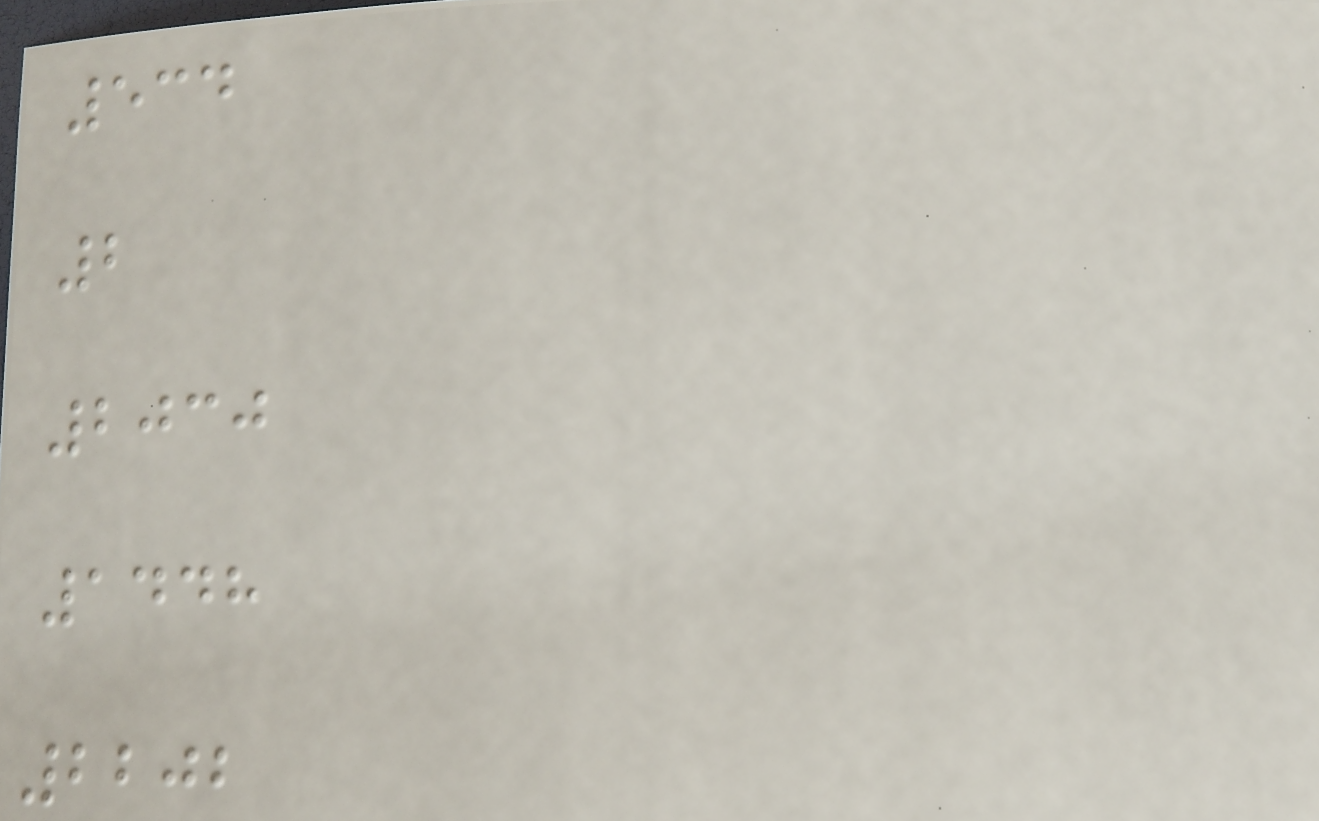534
2
2030
1448
2202
